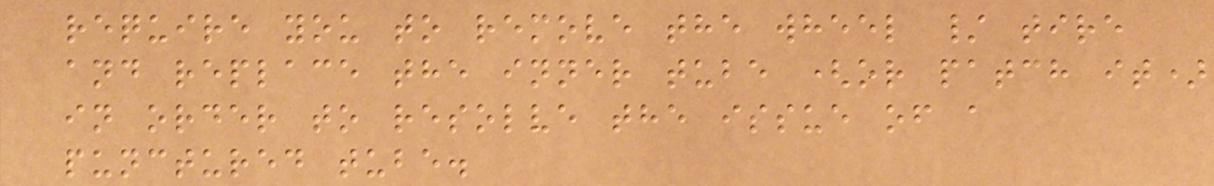require you to remove the wheel / tire
and replace the inner tube (or patch it)
in order to resolve the issue of a
punctured tube.
